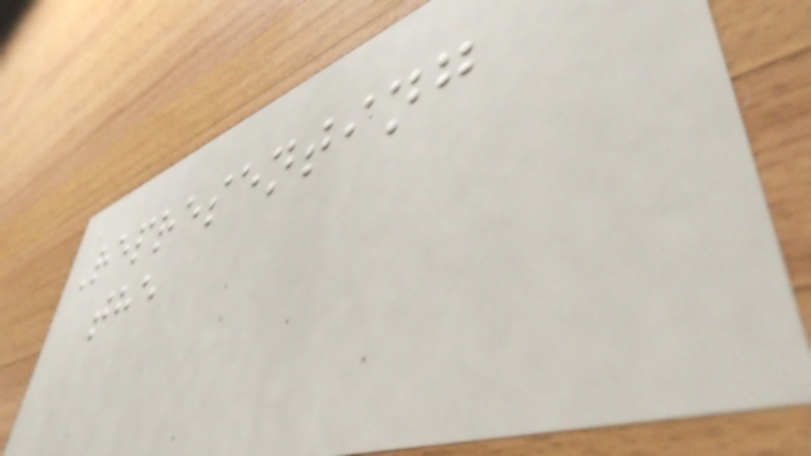Representing
the
